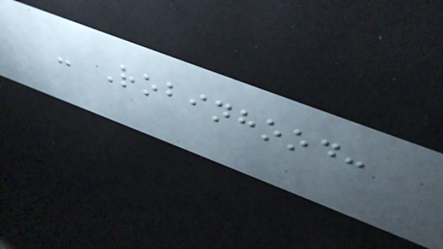- Robinhood:
